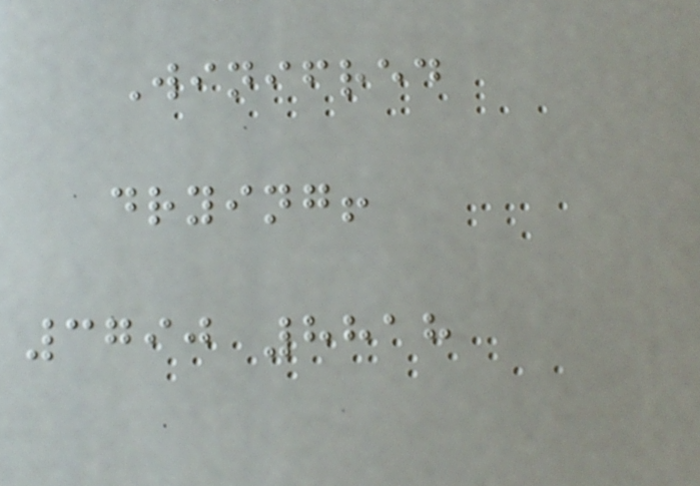Winifred
drying!
3790 8818
